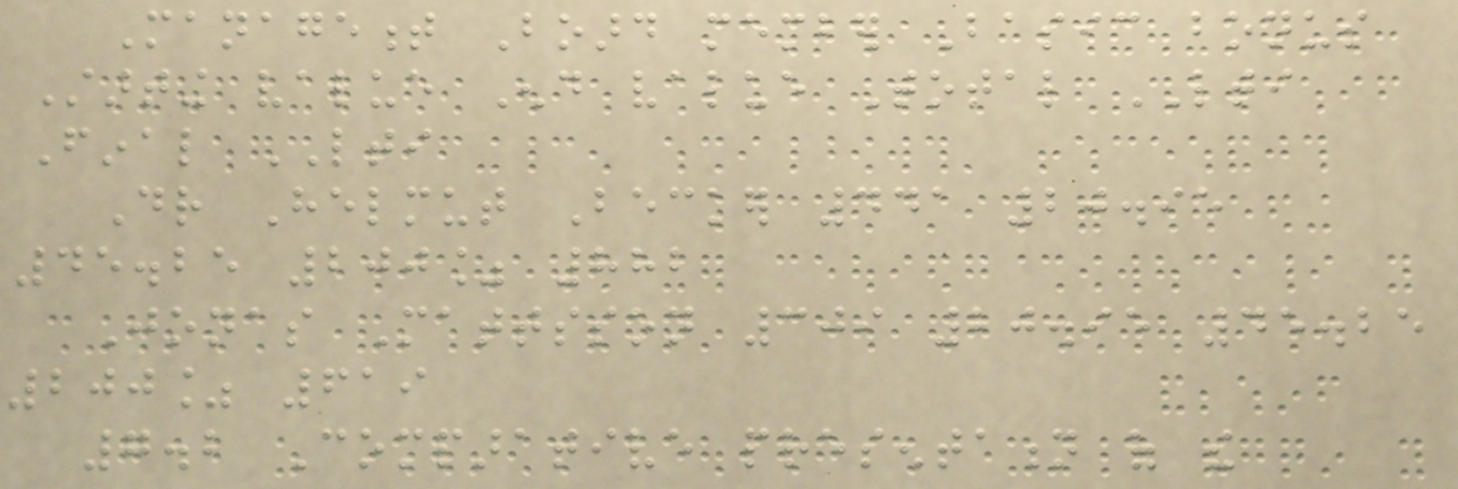Management Board member Basic bonus
Starting value End value Total LTI
Final LTI
Dr Helmut Becker 441 20.95
45.25 200% 882
Jonas Mattsson 309 20.95 45.25
200% 619
7.2 Comparative presentation of the
